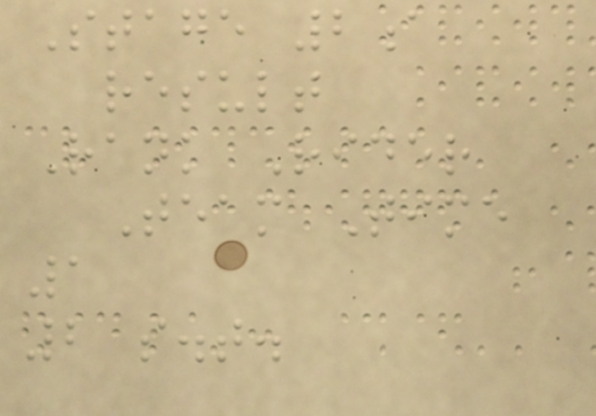Stage 2a
result
Rank Rider
Team Time
1
2 s.t.
